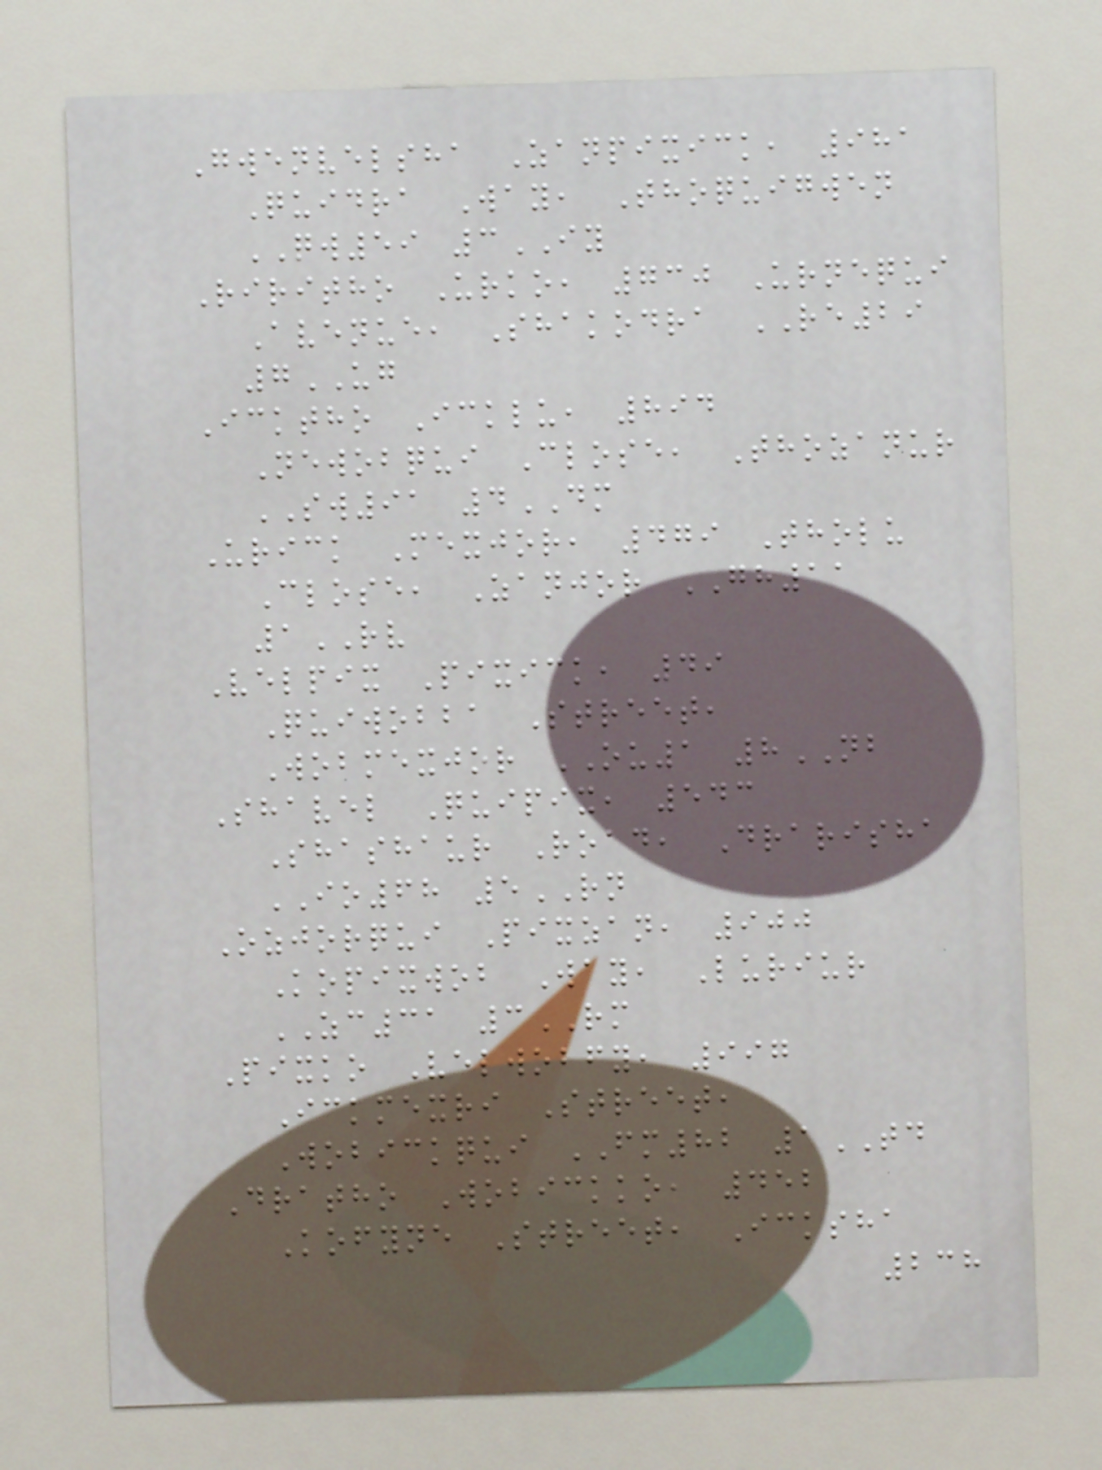Gwenvelsha Zanpixick, 981
Quidra Way, Thoquigwen
QW59 3IY
Riritho Urko, 730 Urnequi
Avenue, Shakodra RE29
7UG
Icktho Icklu, 894
Newobqui Close, Thozanur
SW91 4DM
Urick Mexjor, 479 Tholu
Close, Zanjor GH11
1RV
Velpix Pixick, 49
Quiwobba Street,
Wobmexjor OU1 8NB
Shavel Quipix, 543
Shashaur Road, Drarisha
IO68 5RN
Ozjorqui Pixzan, 900
Kopixwob Way, Luriur
ZC31 3RM
Pixko Velwobfy, 997
Ickmexri Street,
Wobickqui FM82 1TD
Dratho Wobickko, 452
Kofyne Street, Icksha
238
